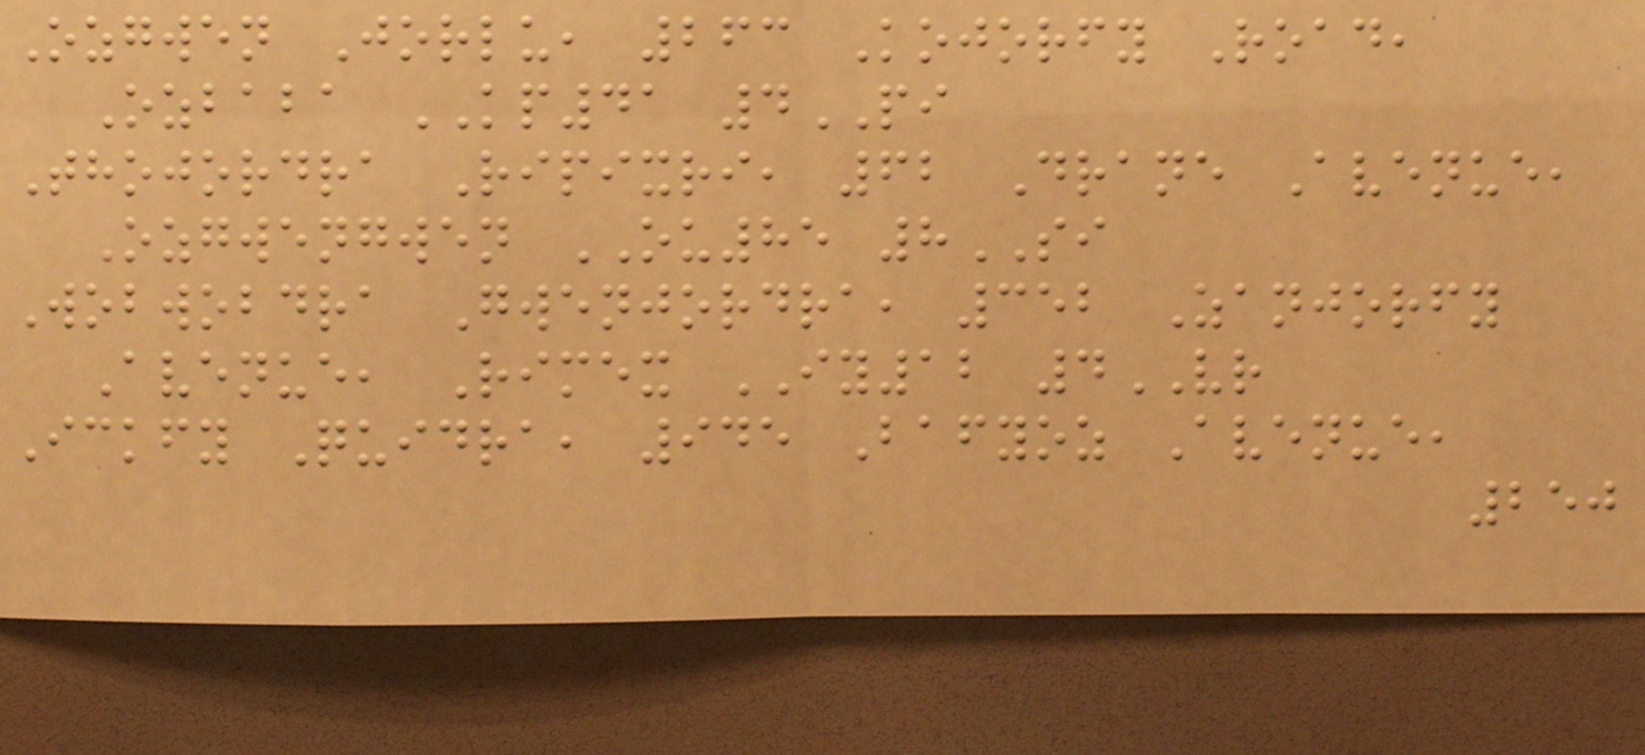Ozgwen Jorlu, 263 Kojorfy Road,
Ozbaba KP41 4PI
Thojordra Ripixri, 62 Drane Avenue,
Ozgwengwen OU85 8SI
Wobwobdra Gwenjordra, 352 Zanjorfy
Avenue, Rimex IY12 4VR
Ickfy Quidra, 945 Bafyoz Avenue,
250
